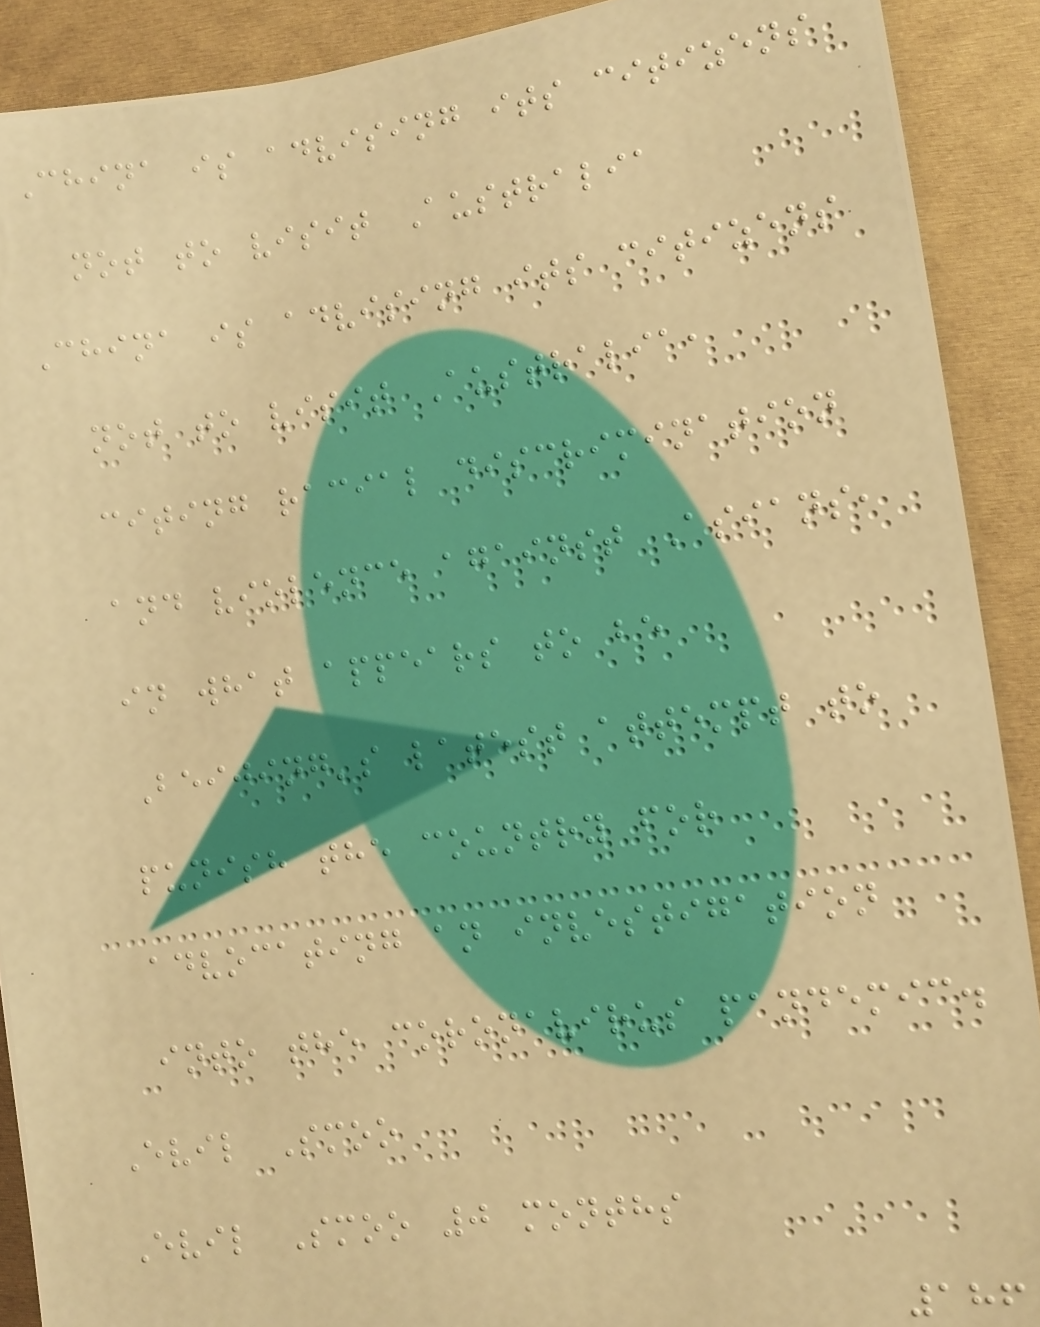China is advising its citizens
not to visit Australia
China is advising its citizens
not to visit Australia,
citing racial discrimination
and violence against Asians,
in what appears to be
Beijing's latest attempt to
punish the country for
advocating an investigation
into the coronavirus pandemic.
Evil Smoo
Evil Smoo 0 months
186
